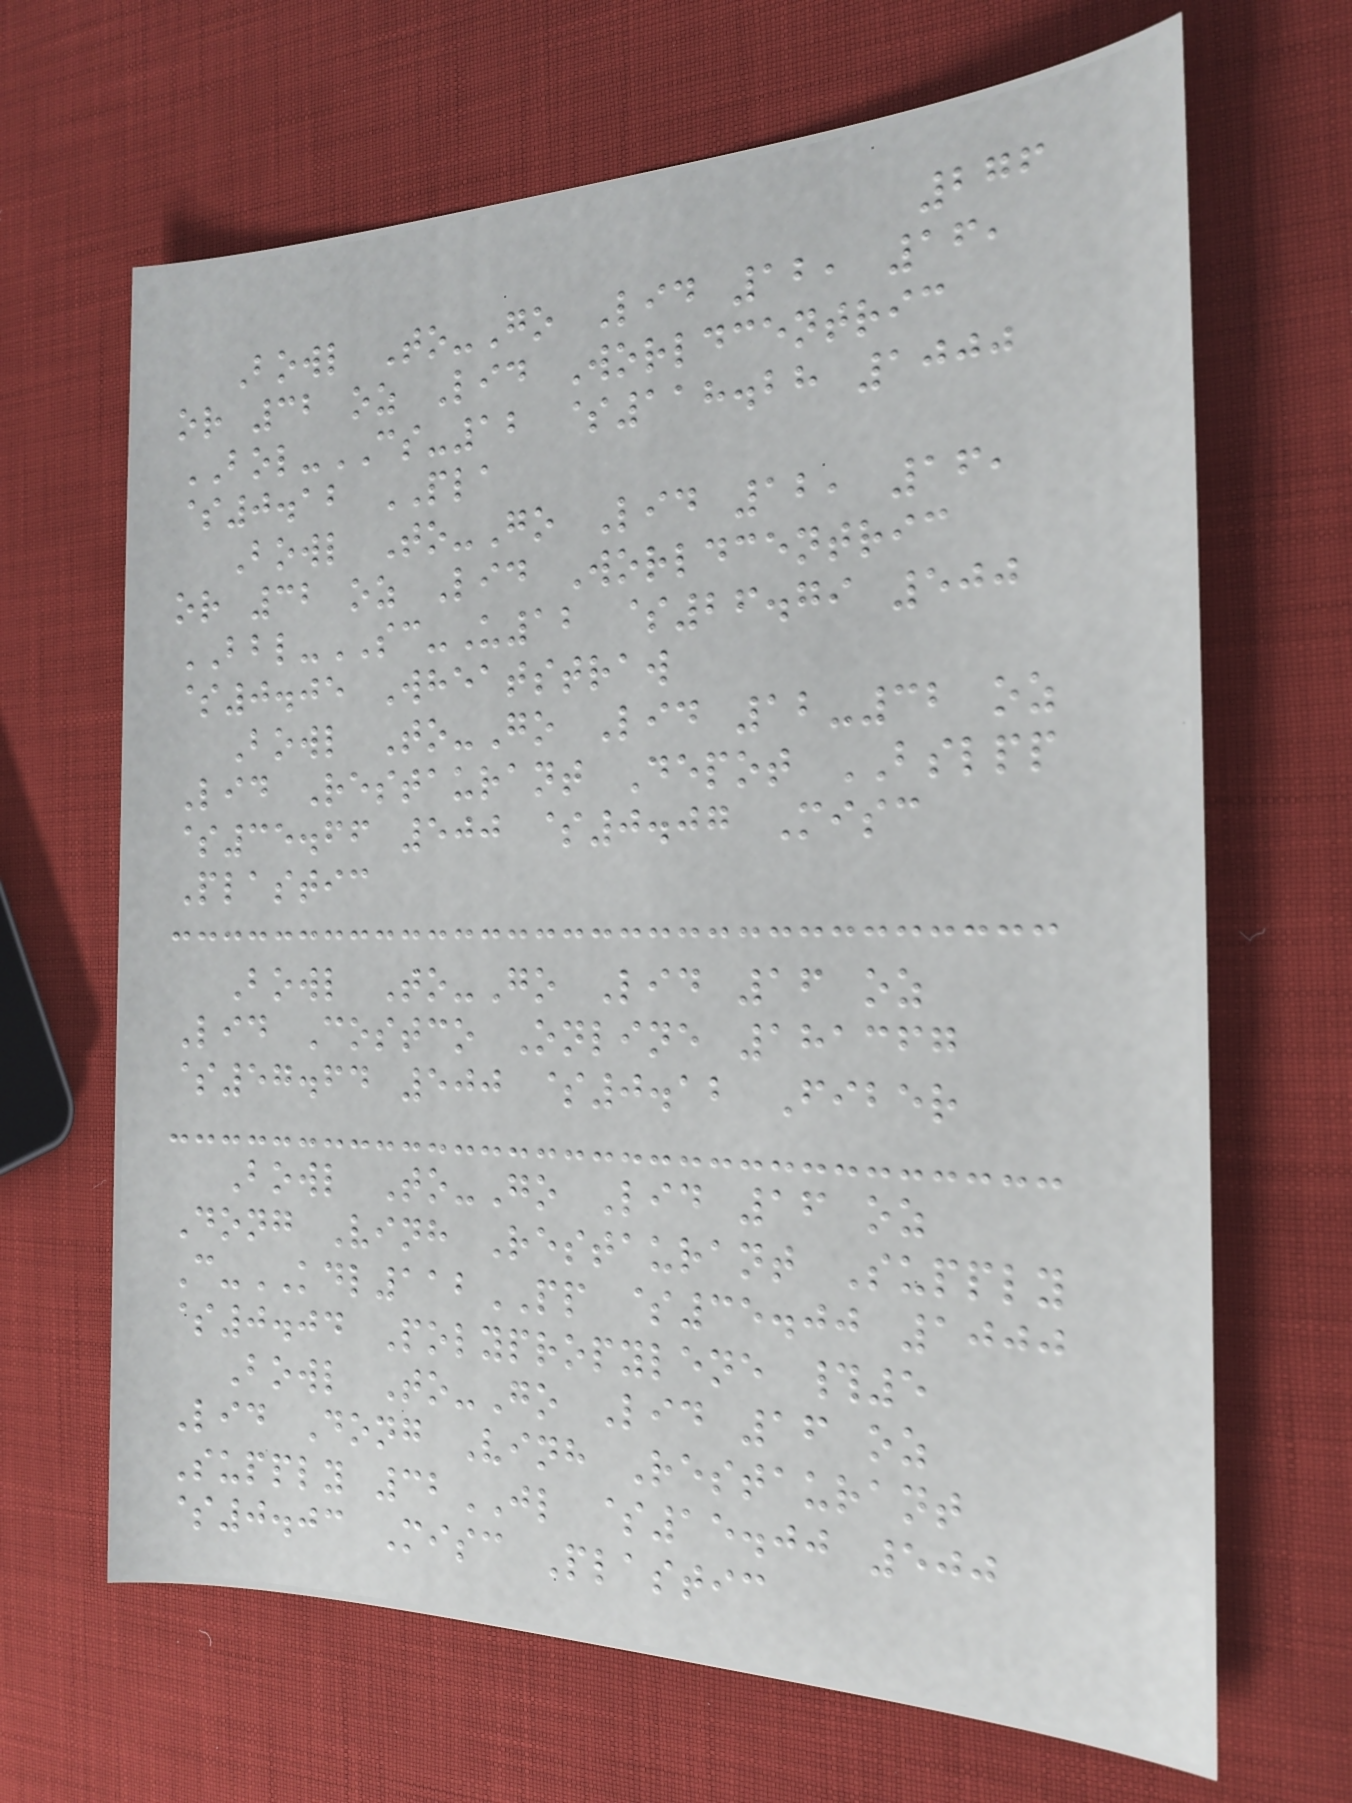276
Bowl To-Go Lid 12, 16,
or 32 oz Lid Worldcentric
BOL-CS-12 $118.28 1000
$0.12 PLA
Bowl To-Go Lid 12, 16,
or 32 oz Lid Worldcentric
BBL-SC-U12 $26.79 500
$0.05 Wheatstraw
Bowl To-Go Lid 12-32 oz
Lid Restaurant Depot BSLPP
$35.66 500 $0.07 Misc
Plastic
Bowl To-Go Lid 16 oz
Lid Costco Online 181367
$57.64 500 $0.12 Fiber
Bowl To-Go Lid 16 oz
Dong Vinh Restaurant Supply
C-KDL112PP $35.00 1000
$0.04 Polypropylene #5
Bowl To-Go Lid 16 oz
Lid Dong Vinh Restaurant
Supply 32JL $15.00 500
$0.03 Misc Plastic
